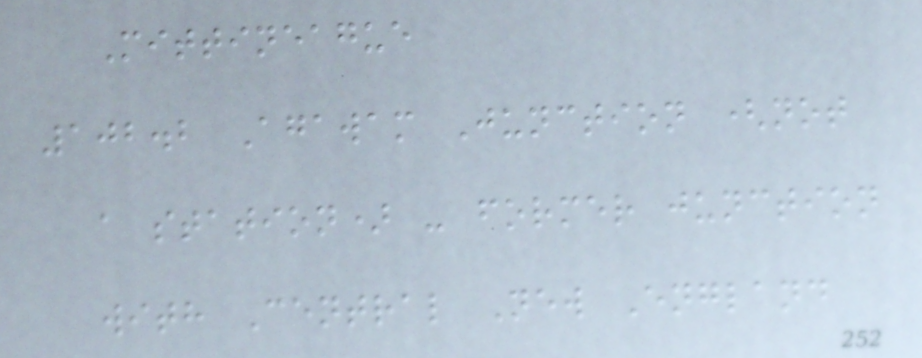Mittineague
102.2 Agawam Junction (not
a station) - former junction
with Central New England
